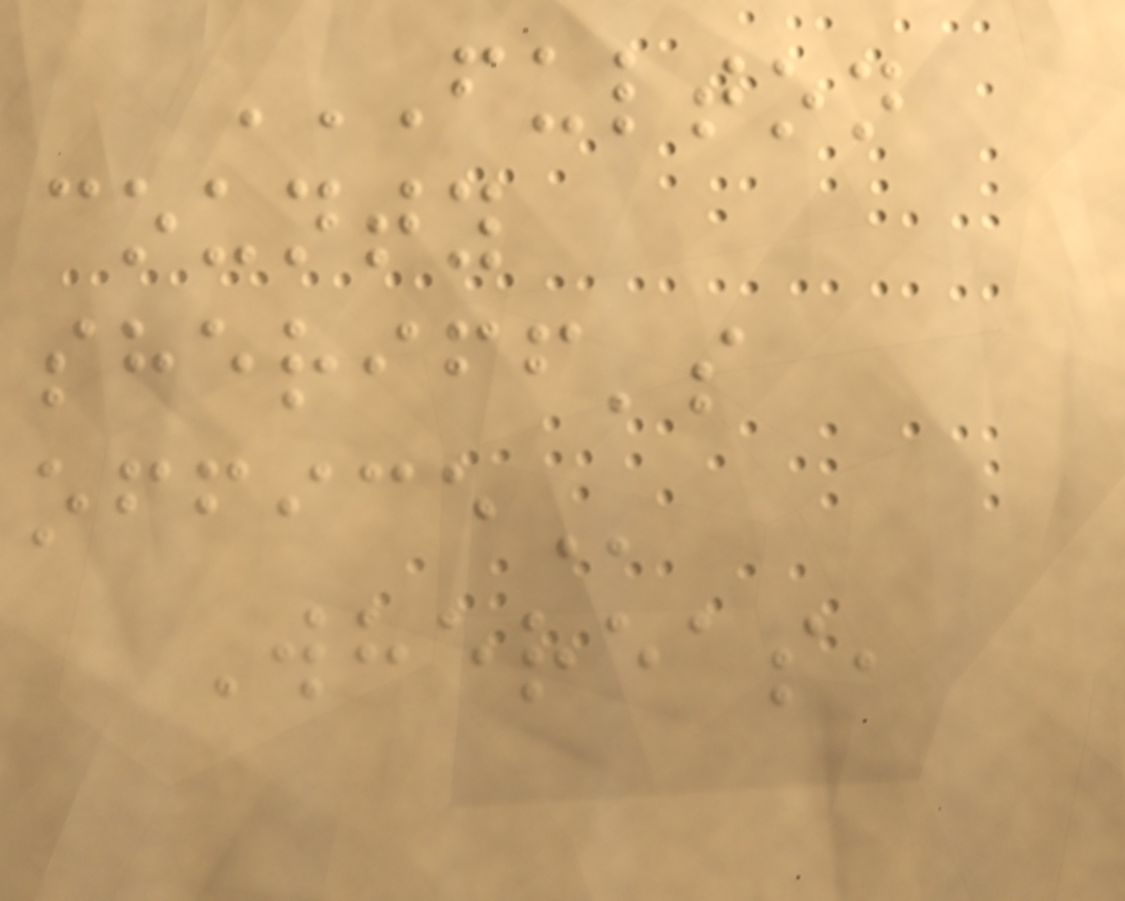FULTON
COUNTY
SHERIFF'S
OFFICE
Whereas,
